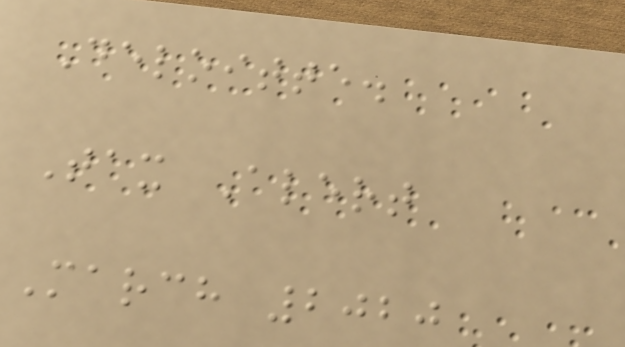Deloitte.
Tax Alert
March 2020
